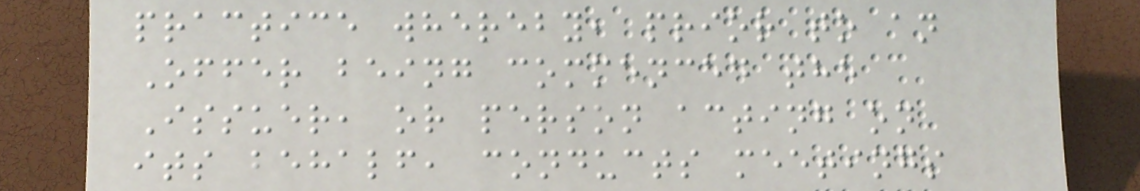practice whereby, prior to an
Offer being commenced the
Issuer, or person acting on
its behalf, conducts meetings
